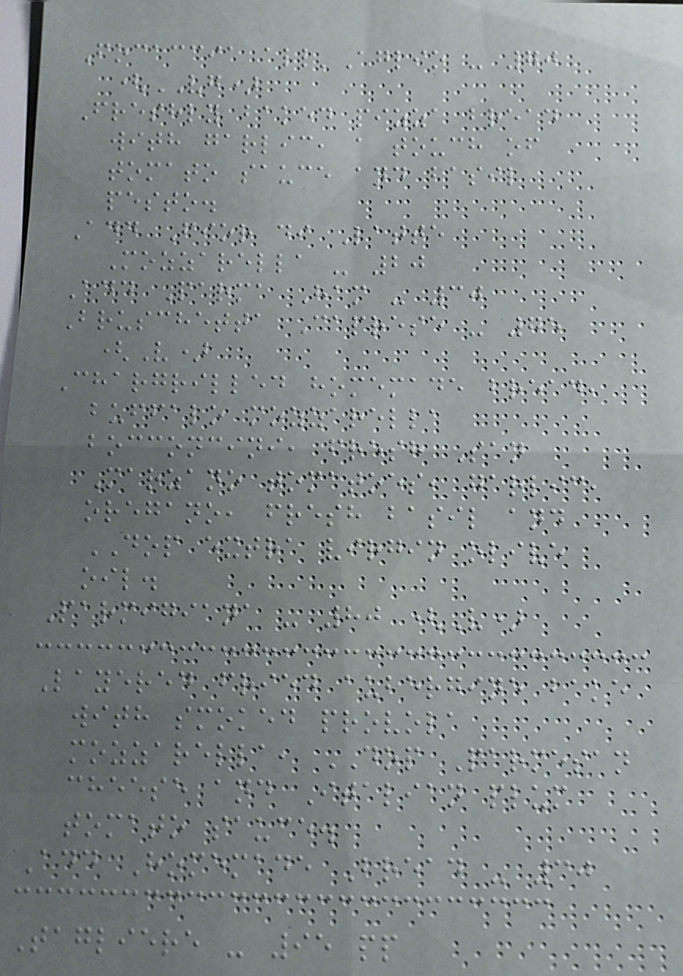Focaccia all'Aglio - 70
(VG)
Freshly baked pizza bread
with garlic, a touch of
tomato sauce and basil
pesto.
Add Fior di Latte
Mozzarella - 20
Add Parma Ham - 30
Bruschetta Caprese - 75
(V)
Chargrilled homemade bread,
buffalo mozzarella
bocconcini, fresh San
Marzano tomatoes, garlic,
oregano, fresh basil and
DOP extra virgin olive
oil.
Parmigiana - 80 (V)
Layered fried aubergine bake
with smoked provola
mozzarella, DOP Parmesan
cheese and Italian plum
tomato sauce.
Add Homemade Bread - 30
Tagliere - 95 pp
